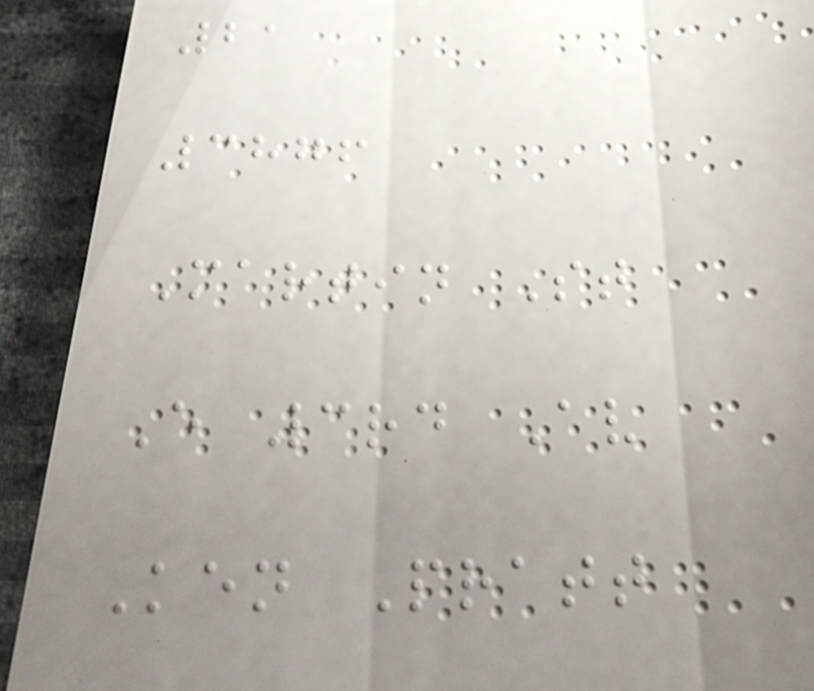21
3876
Martin St
E 3rd Av
Ken Pratt
